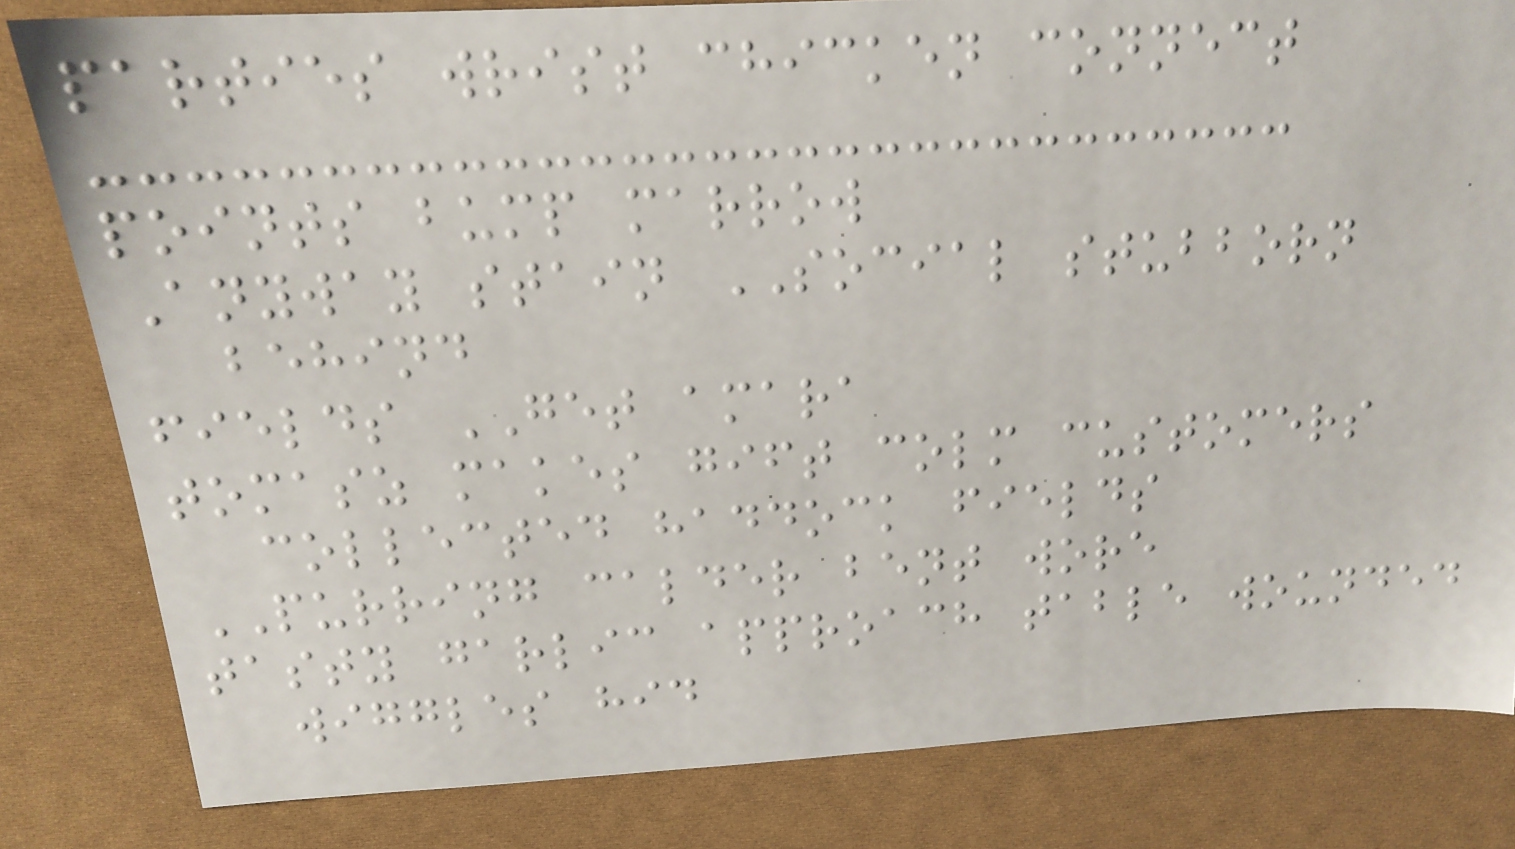parties wrist chicken connect
points bump marrow
Anyway stain SOCIAL stubborn
behind
fields GET amara
tomasz makes gift colm customers
collected haddock fields
PURRING calder bent wore
tasty garlic approach table wounded
wiggles hid
